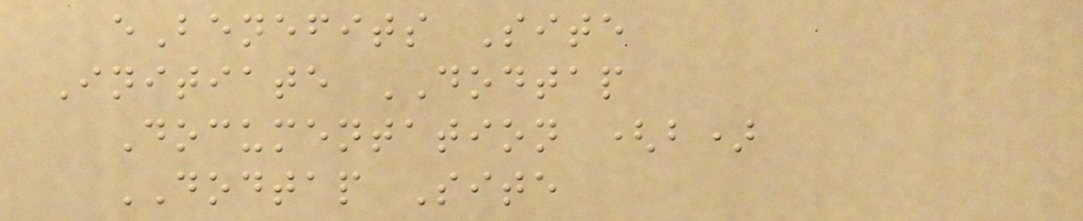eBenefits Site
Initiate DODTAP
Documentation (b)
DODTAP Site
